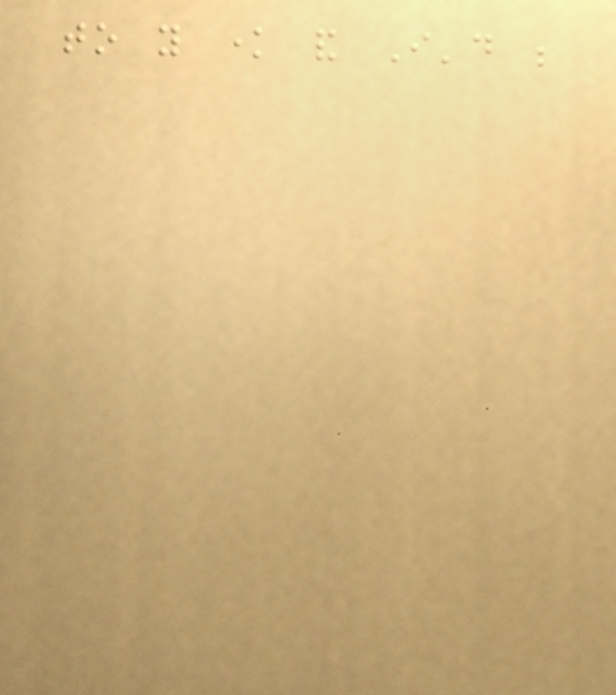to you know and I'd be
